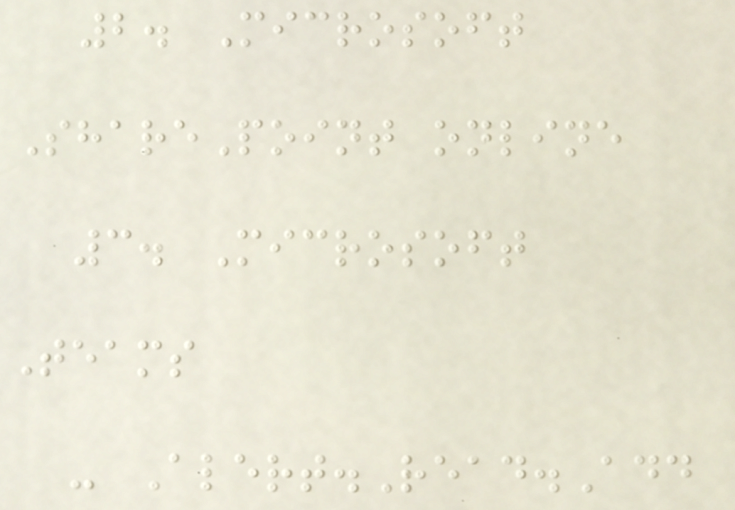2. Microsoft
SharePoint online
3. Microsoft
Teams
- Alert.Read.Add
